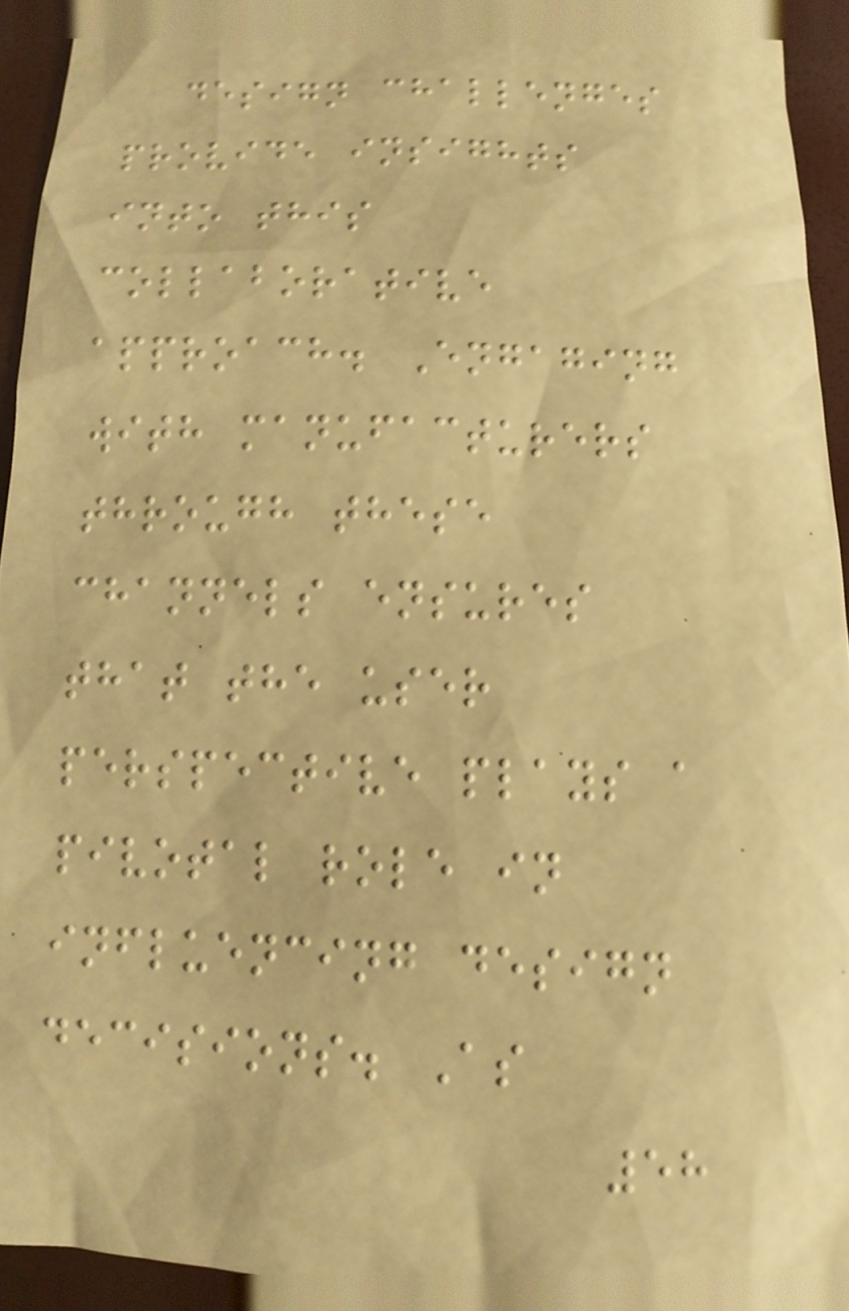design challenges
provide insights
into this
collaborative
approach. Engaging
with manufacturers
through these
channels ensures
that the user
perspective plays a
pivotal role in
influencing design
decisions. As
58
